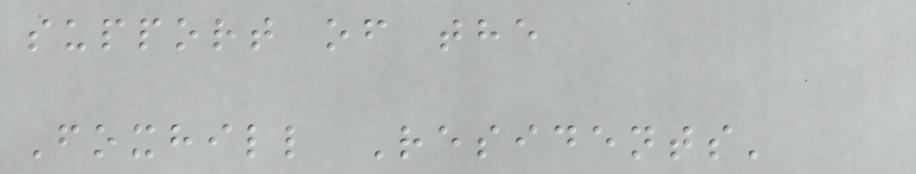support of the
Foxhill Residents'
